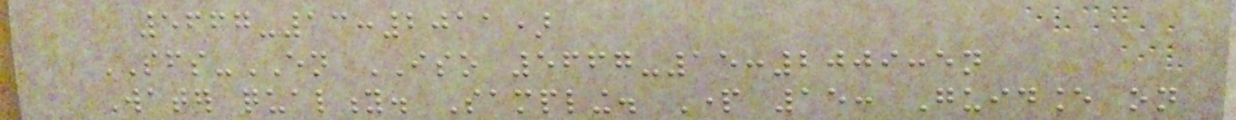5667-13:2011)
SFS-EN ISO 5667-15:2009:en
Water quality. Sampling. Part 15: Guidance on
